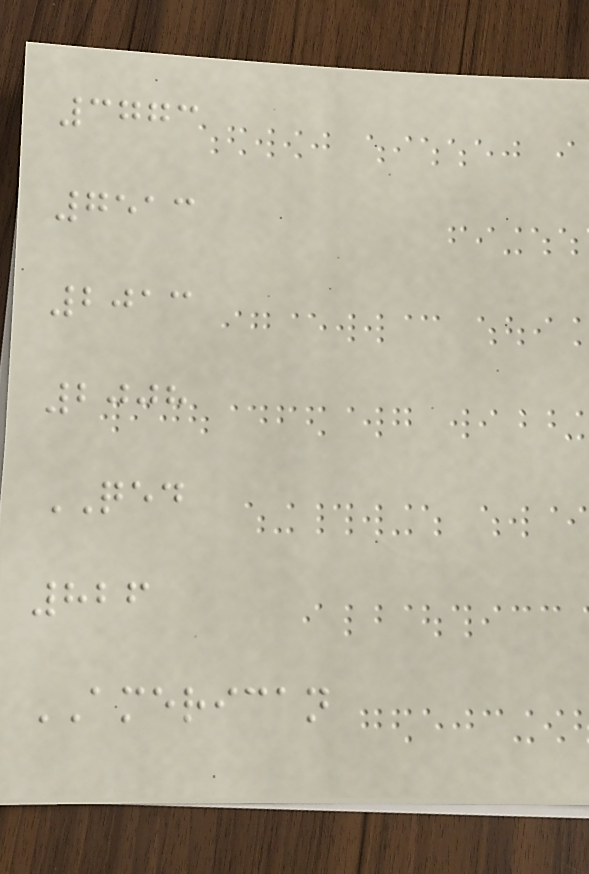3773
7513
2013
2008
QED
826
AMERICAN
